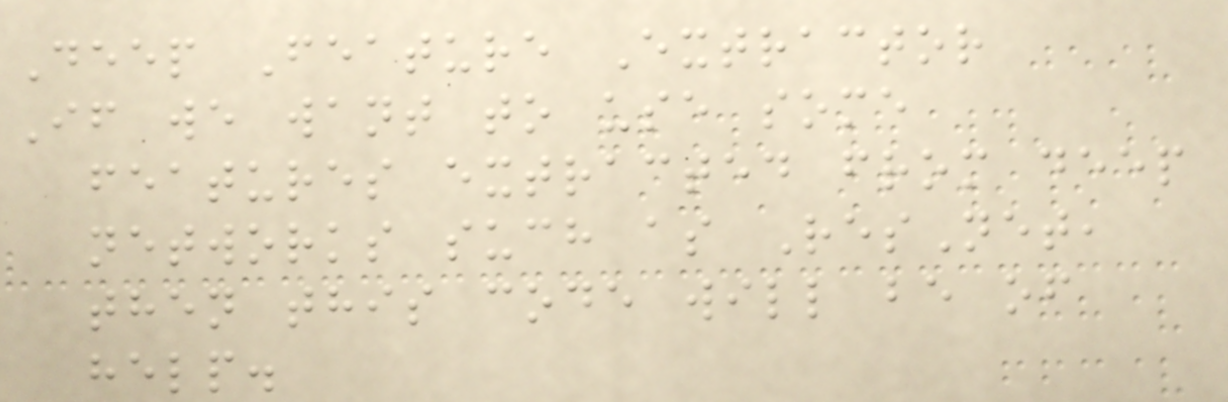Deep Feature Extractor
If we want to use some
features extracted from deep
networks such as ResNet,
then this code will be of
help.
